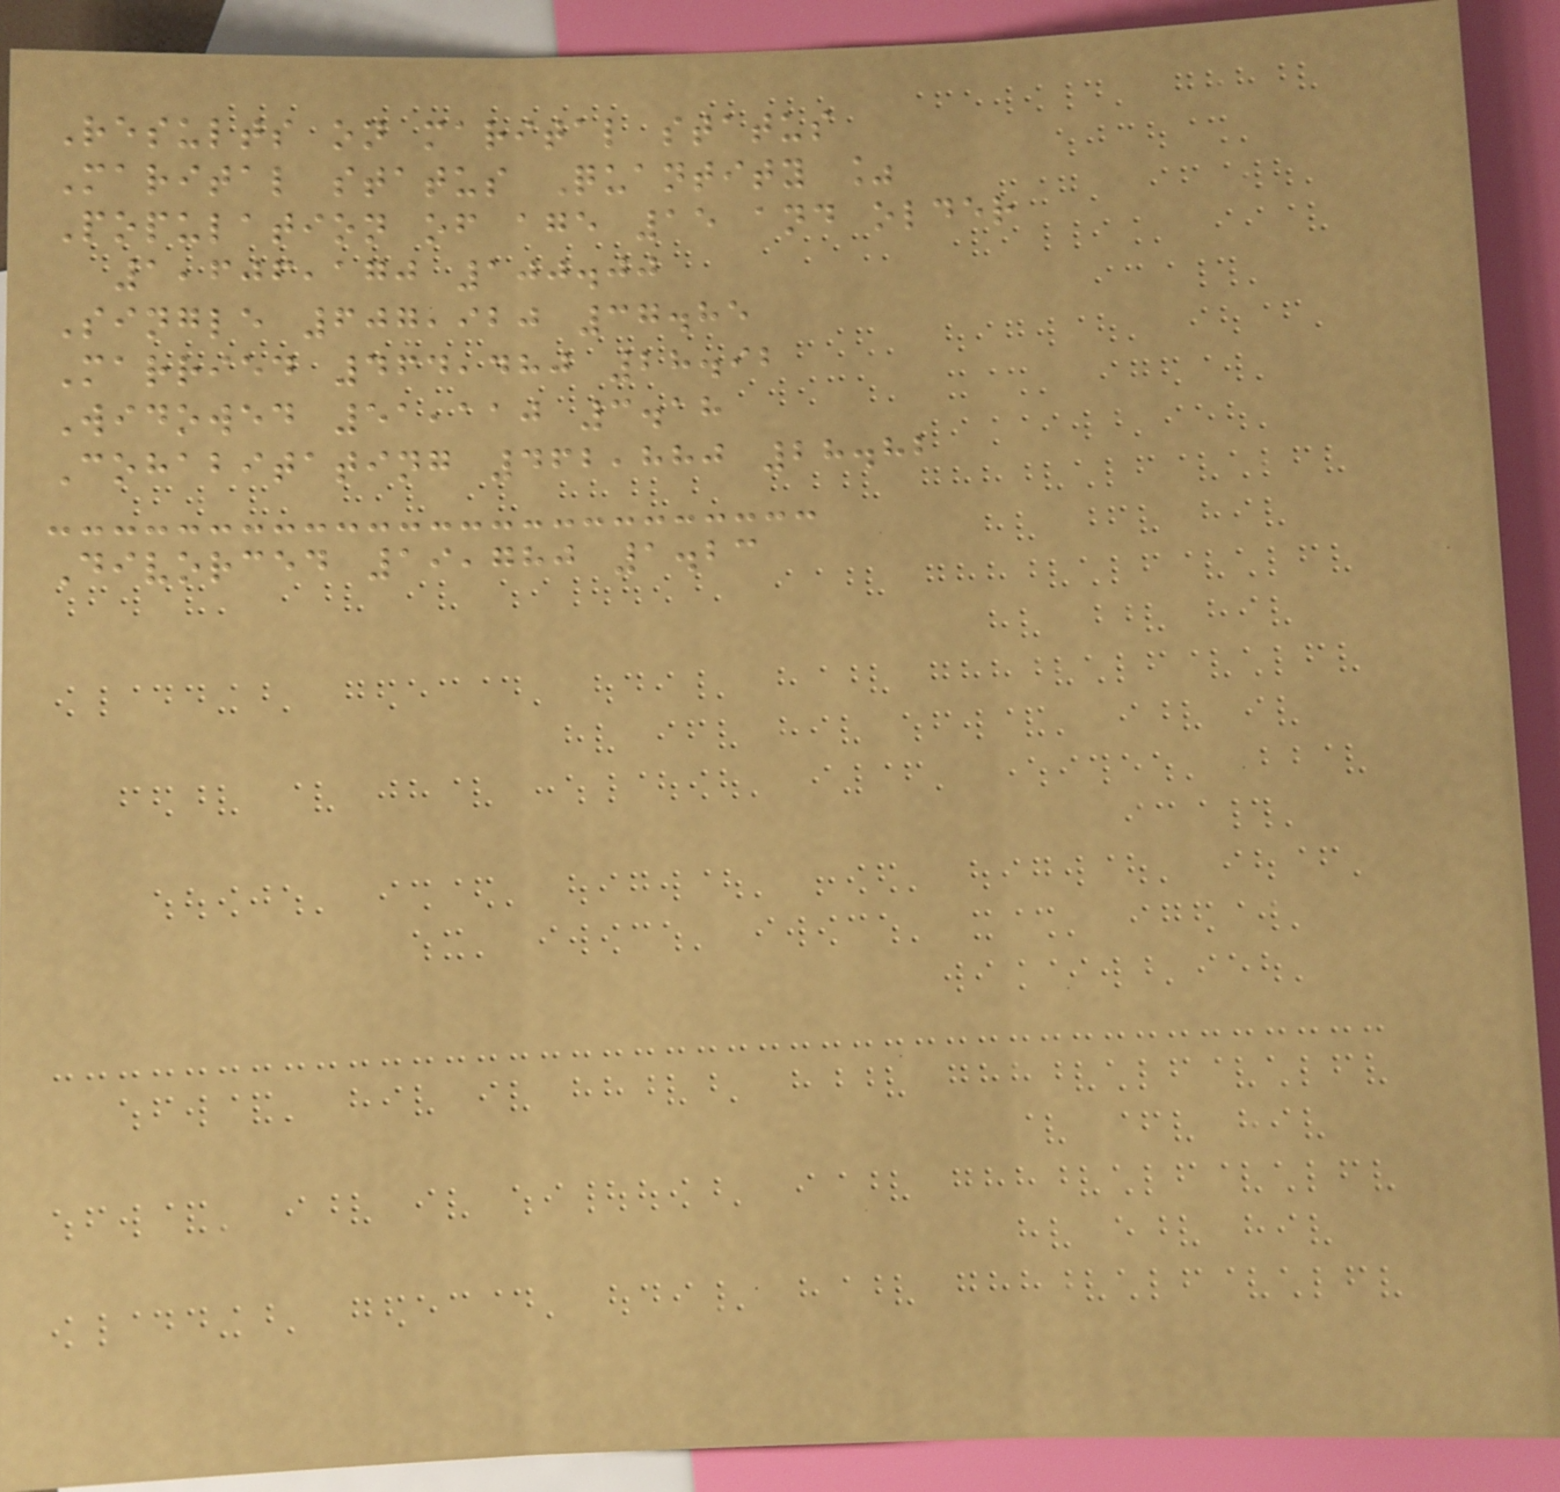Results on marital status
Marital status Quantity %
Population of age 15 and older
1,606,170 100.00
Single 607,920 37.85
Married 464,480 28.92
Widowed 51,110 3.18
Cohabitating 462,880 28.82
Divorced 19,780 1.23
